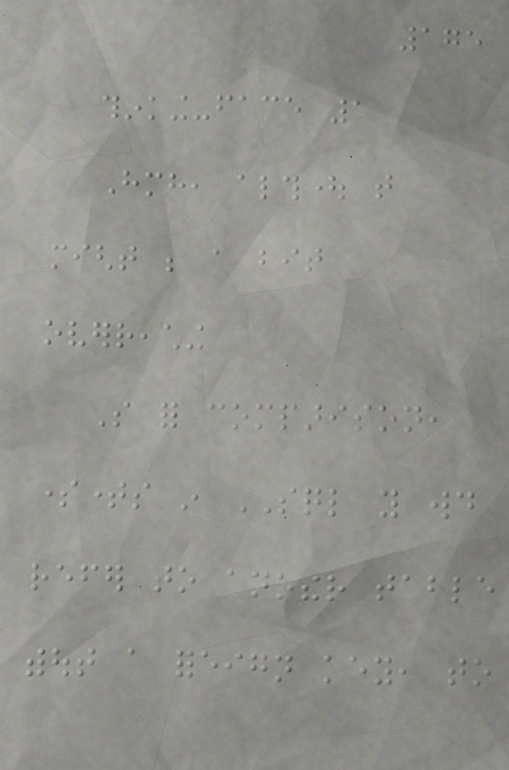175
thinking-face 1
Hmh, althought that
might be a bit
overreaching
So for comparison,
sometimes in SQL you would
refer to another table
without a foreign key, to
